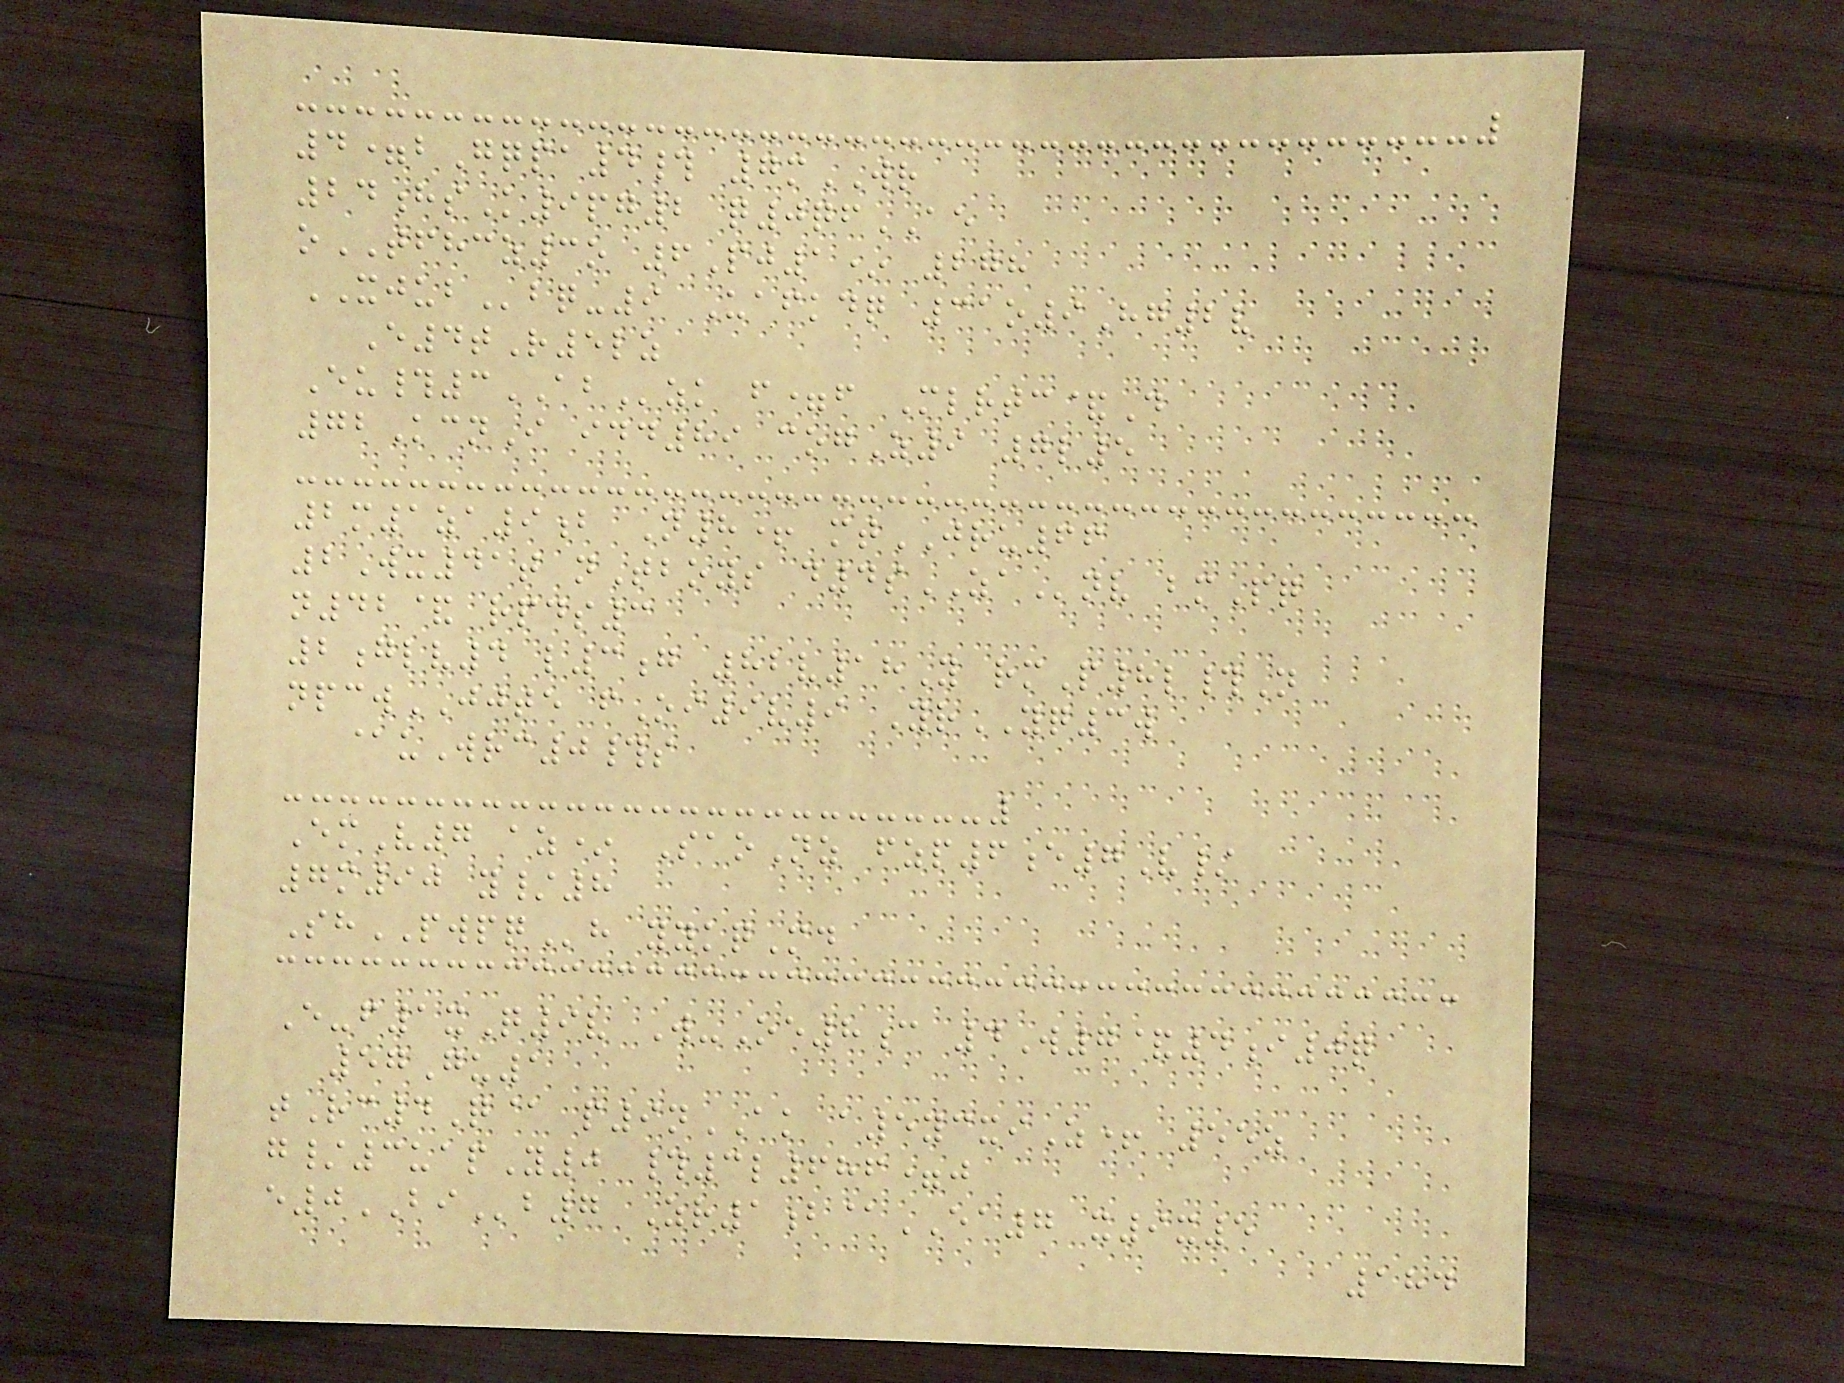4=bGqpa4# 7mWR
24hsK9pg2 q0qfAE
oTFHCZ3o 6Pj1* 278
XJUBbq-9 Uafkdq 31o9Hg2v
E4tR5lz
Eu#3ABzk f=f Mlrtc&D
72KcnI idd89 cogZ9 7l5
2m1za9b N8+ mtJRU66
2Wx41t nTboys d4sZAnv bmPq
n42& rpds3
2glv4 l3g 82v18Y rmP8l#N
npcwJJTE fOi9v9 YrYQ3w
@uWrc0#s
EmV7 az* SaoNz fzp6e7V/
7m90 y/8
ShPWPQh yykqMd
E-f1xQ9v W-Oe8c 4W7&4i0q
57Gu1
tRc4Q@ p9nAK a5ycxiZ+ 55z
g/3uapY0 #3l686=j
e0BIb7 Zr1b@EA7 x9x5
184
